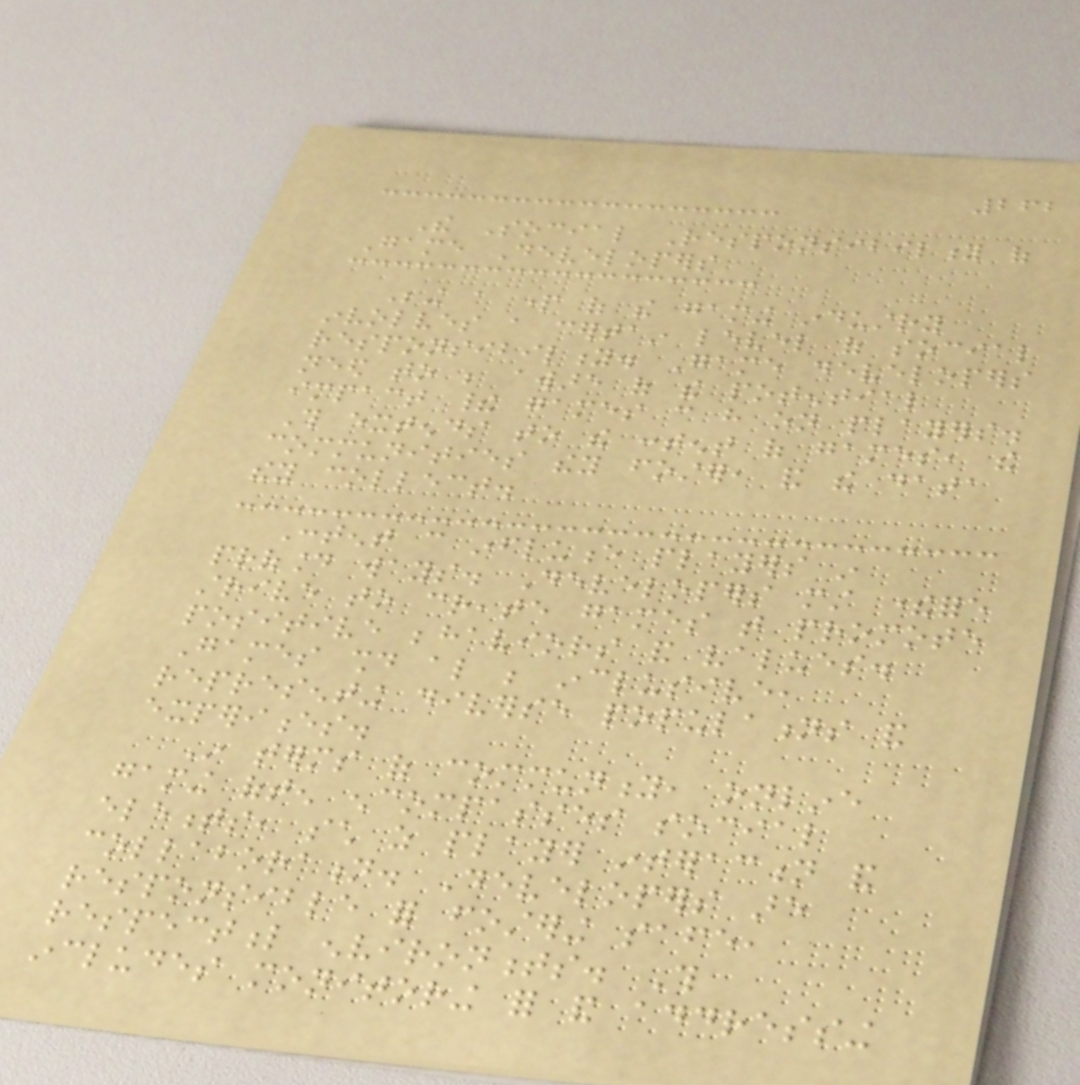262
The Social Responsibility of
Game Developers
Being a part of the gaming industry
involves a certain level of social
responsibility. Game developers
need to be aware of the potential
impact their games can have on players.
This extends to the content of games, the
communities they foster, and the data
they collect.
Content can influence players in
profound ways. Developers must therefore
strive to create games that promote
positive behaviors and values.
Games should also be inclusive,
representing diverse populations and
experiences.
In terms of community, online
gaming often encompasses social
elements, such as player interaction and
collaboration. Developers are
responsible for fostering safe,
respectful environments. This
includes monitoring for and addressing
